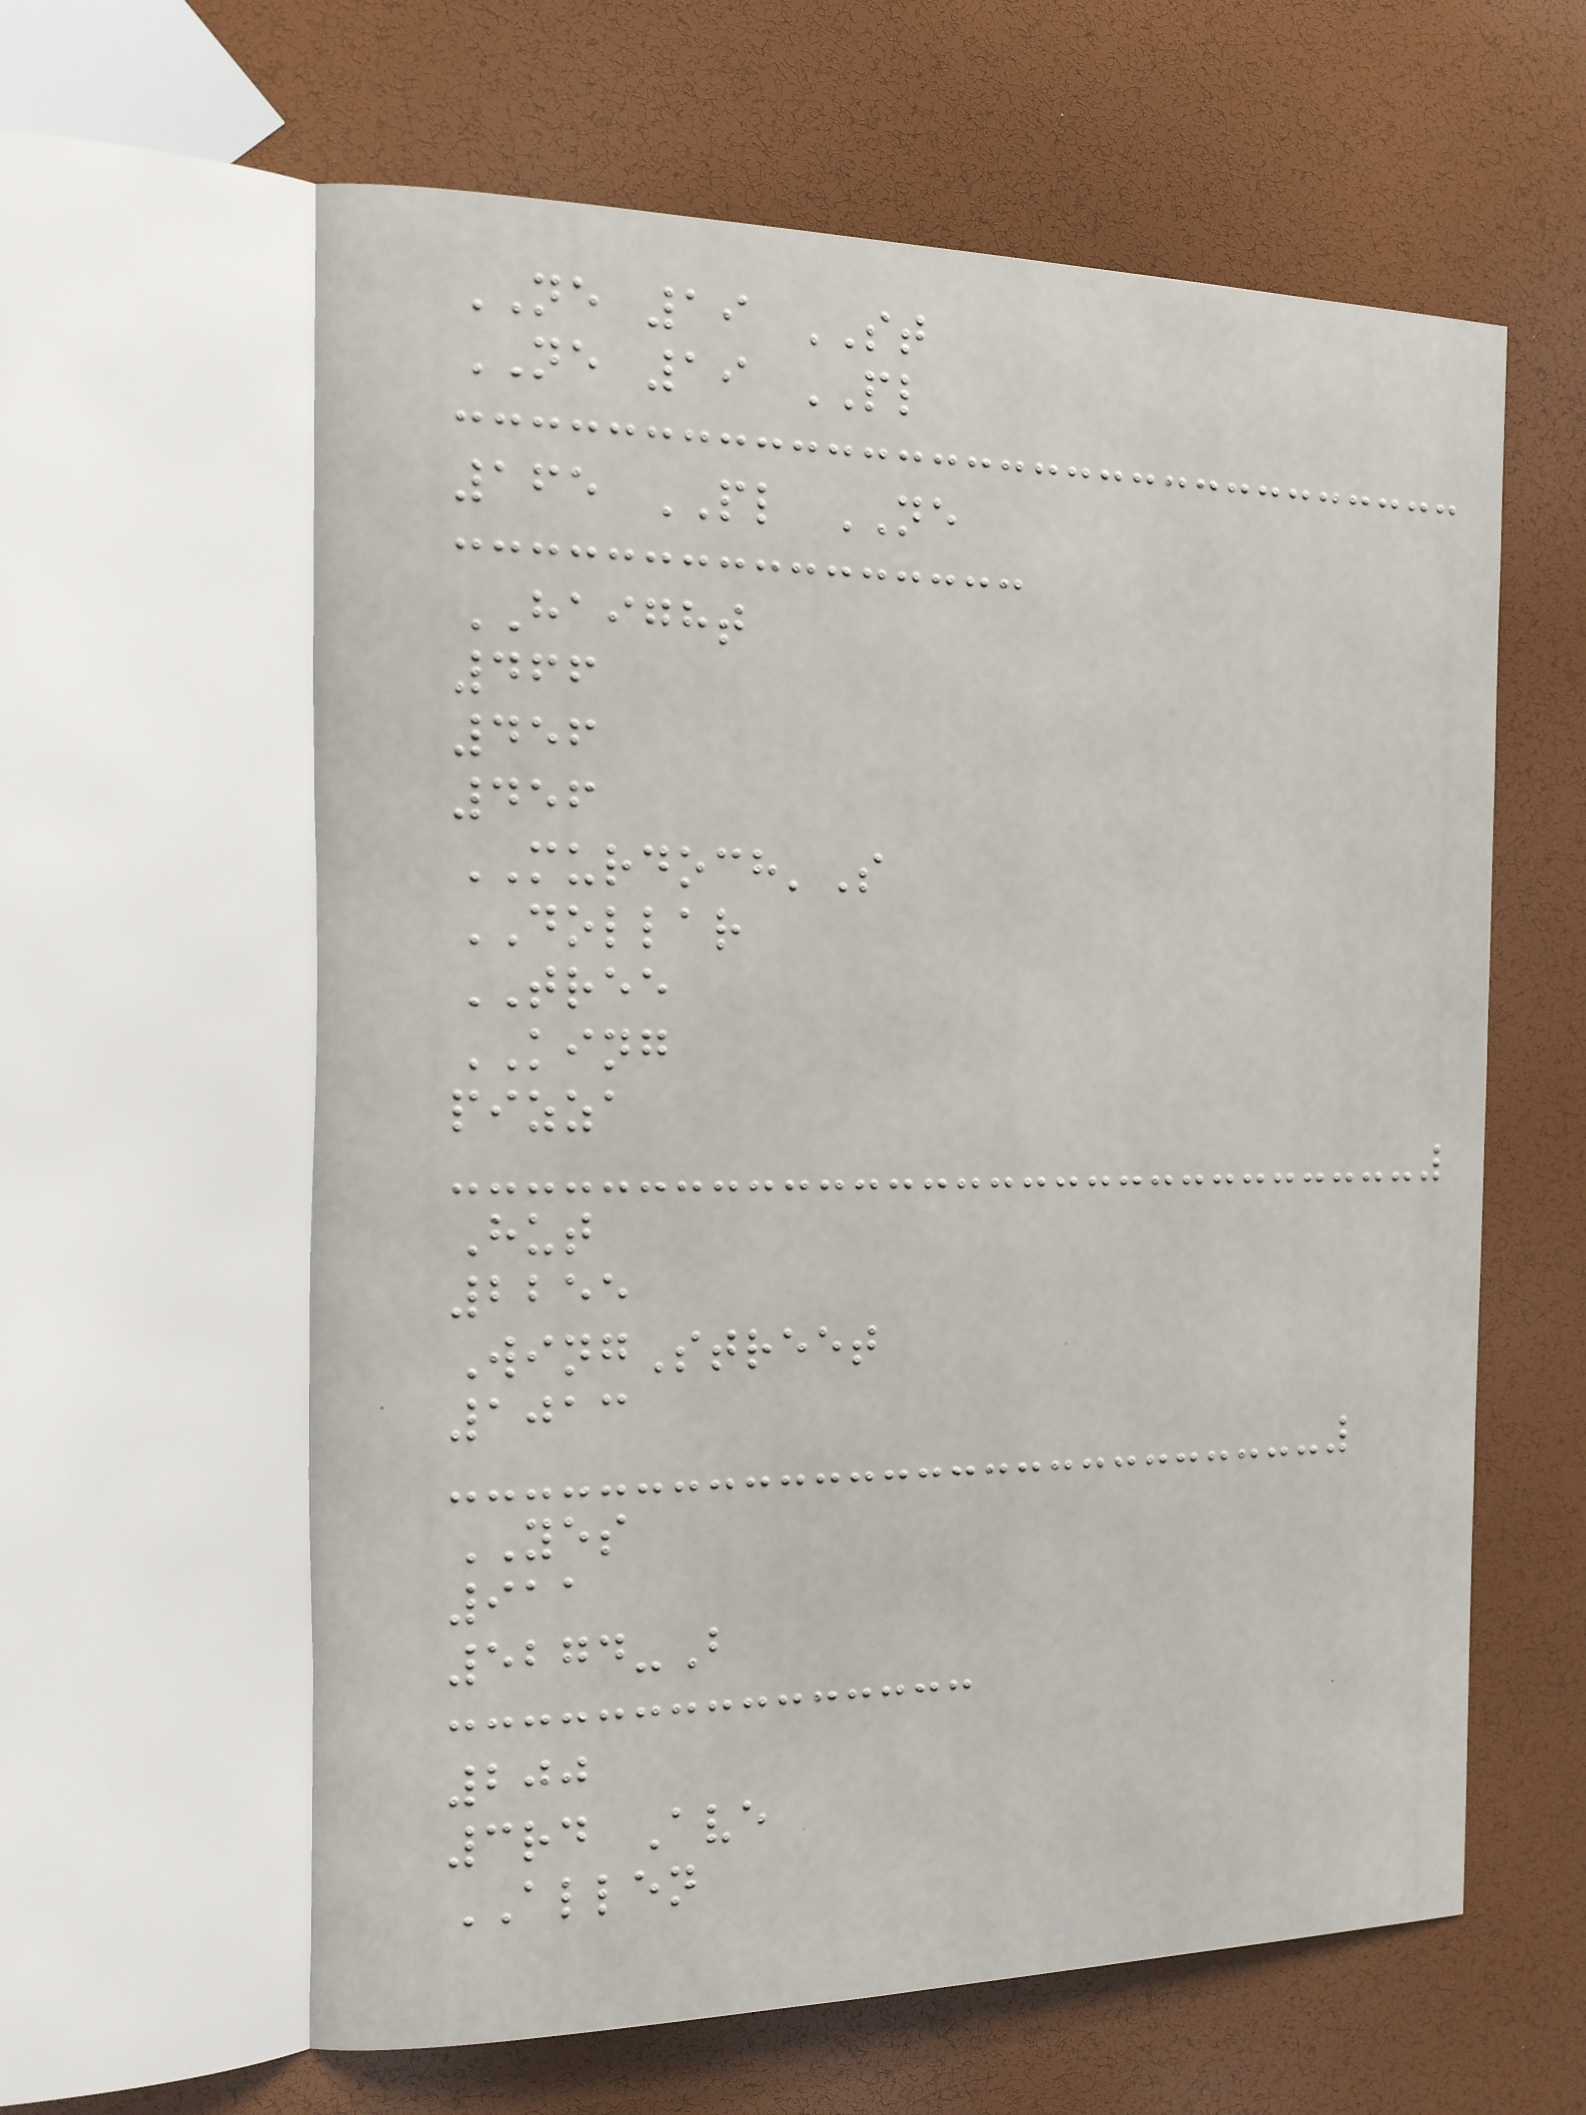NE 19 ST
NE 19 PL
165 PL NE
HAIGHT
466
456
456
MURDOCH'S
DOLLAR
TREE
KING
pizza
Hut
2255
WingStreet
1013
YES
911
5274-B
200
3rd Ave
ALLEN
